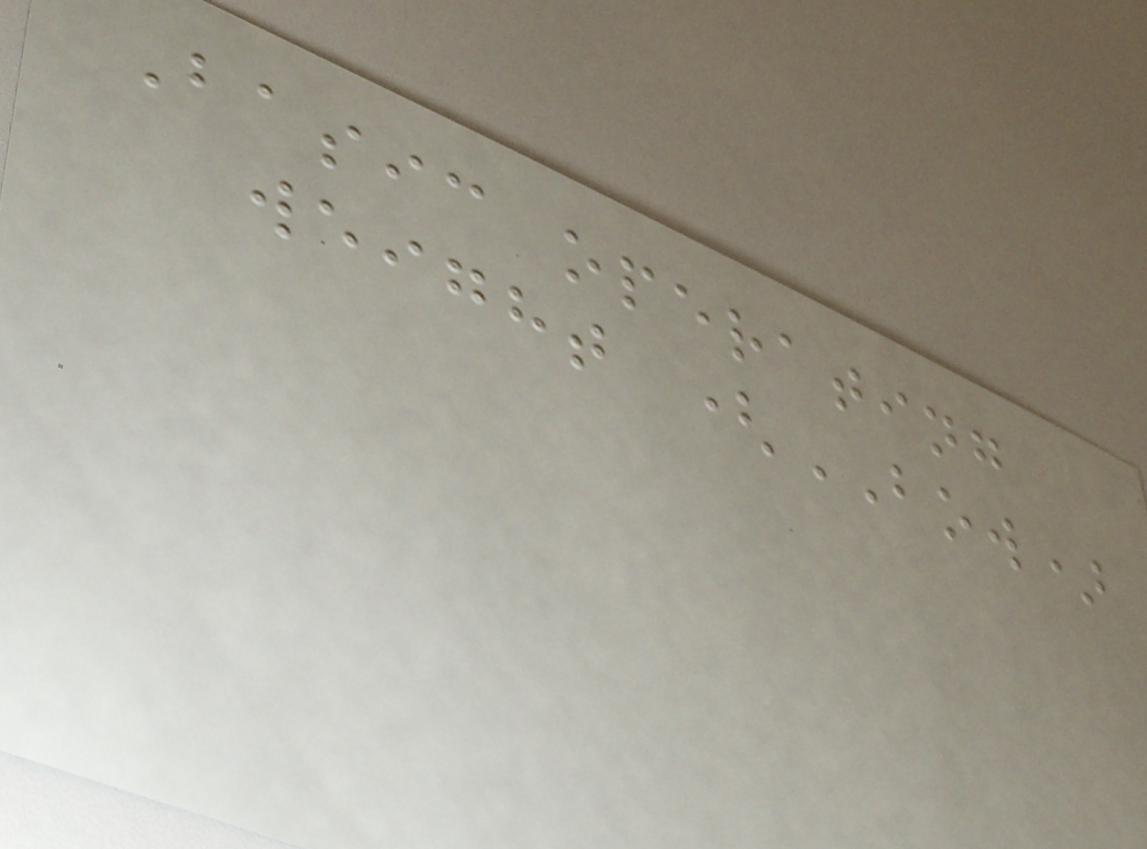Basic operating
weight (BOW)
